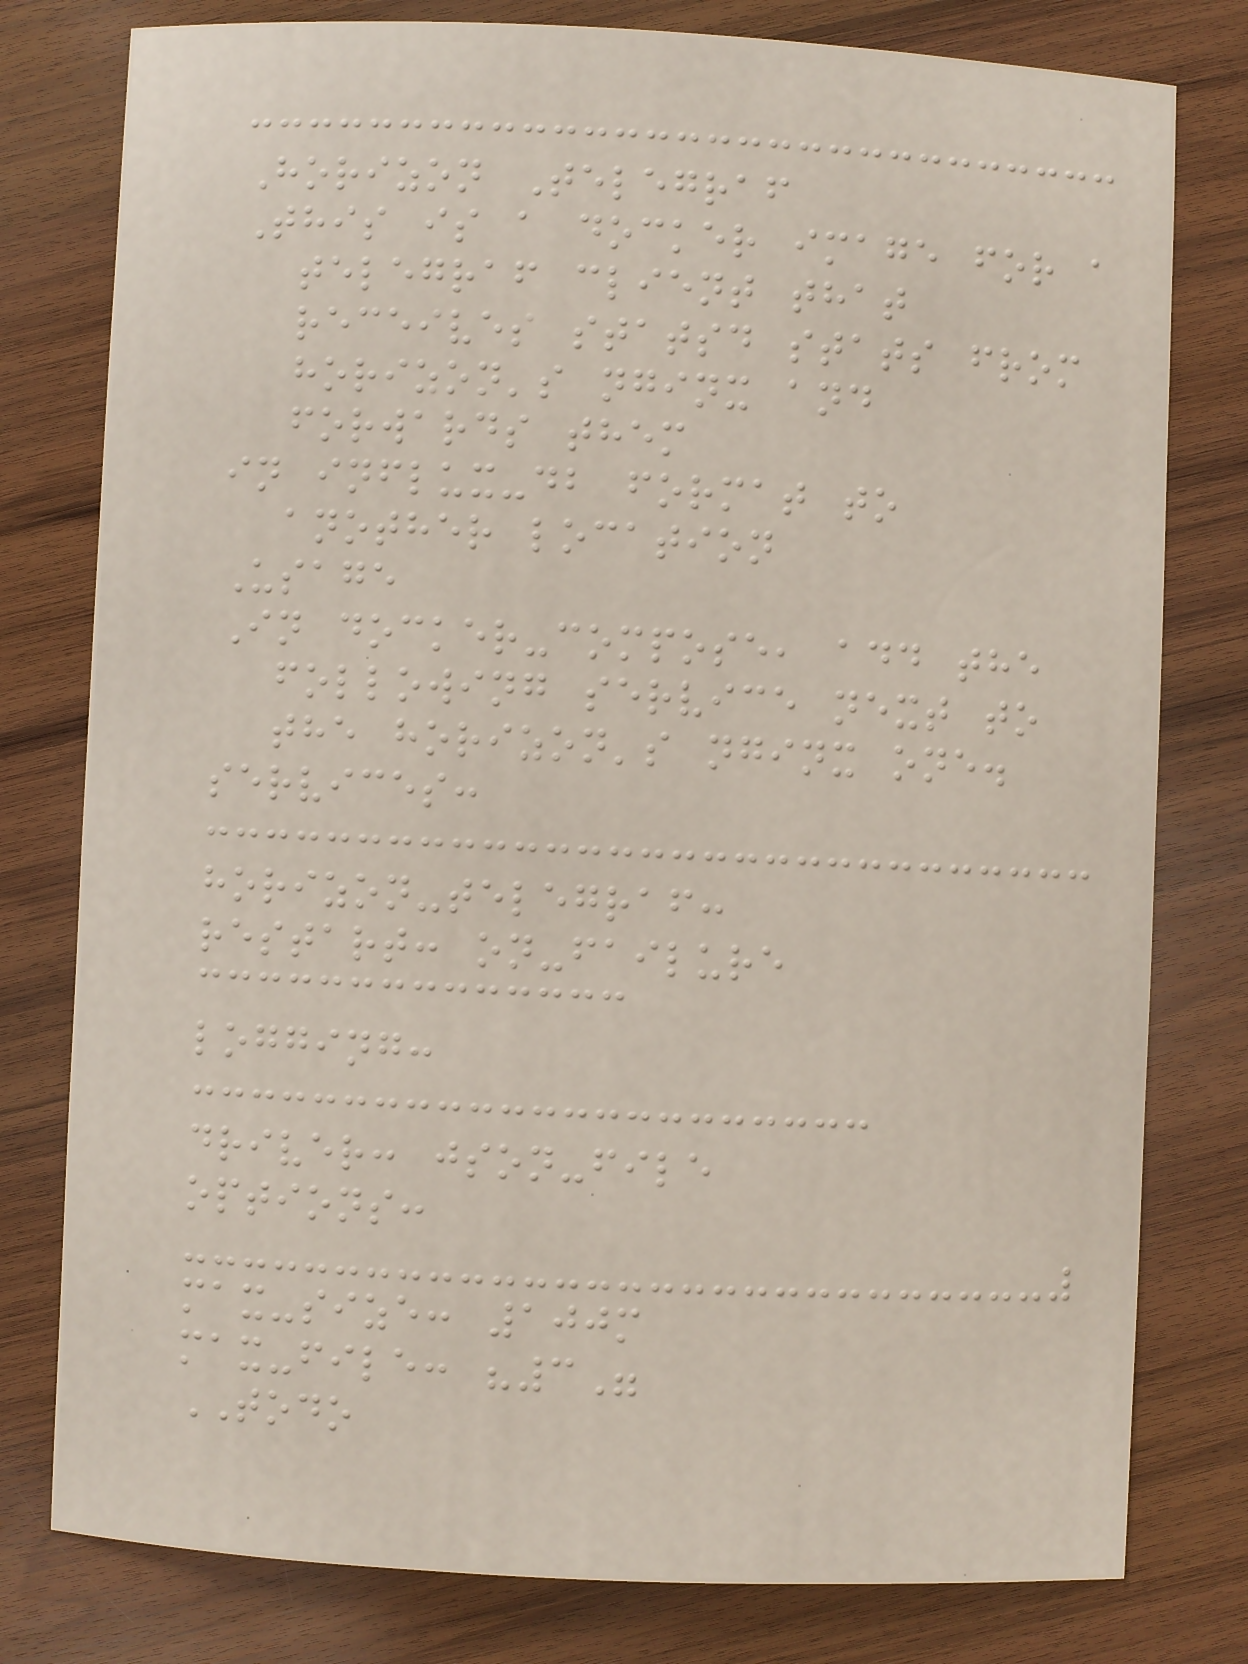Horizon Telegraf
This is a docker image for a
telegraf client that
receives statsd stats from
horizon's nginx and
forwards them
in influx-db format to
another location
Usage
In docker-compose, add the
following service next to
the horizon's nginx one.
services:
horizon-telegraf:
restart: on-failure
logging:
driver: json-file
options:
max-size: 100m
max-file: "3"
TODO
